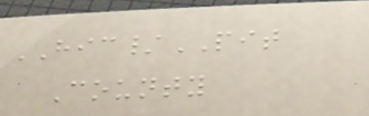HIC/PIT
County
